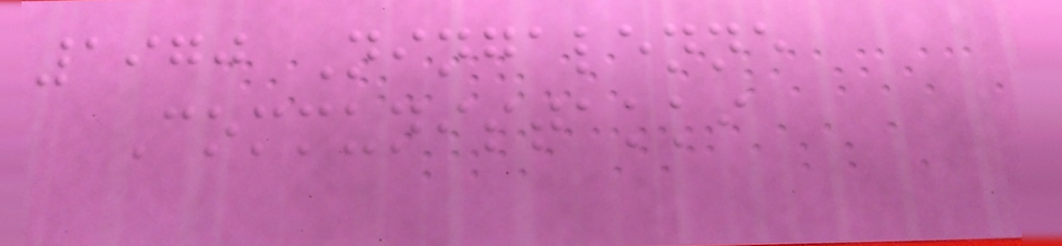1970 Ningalenne
Communistakki
